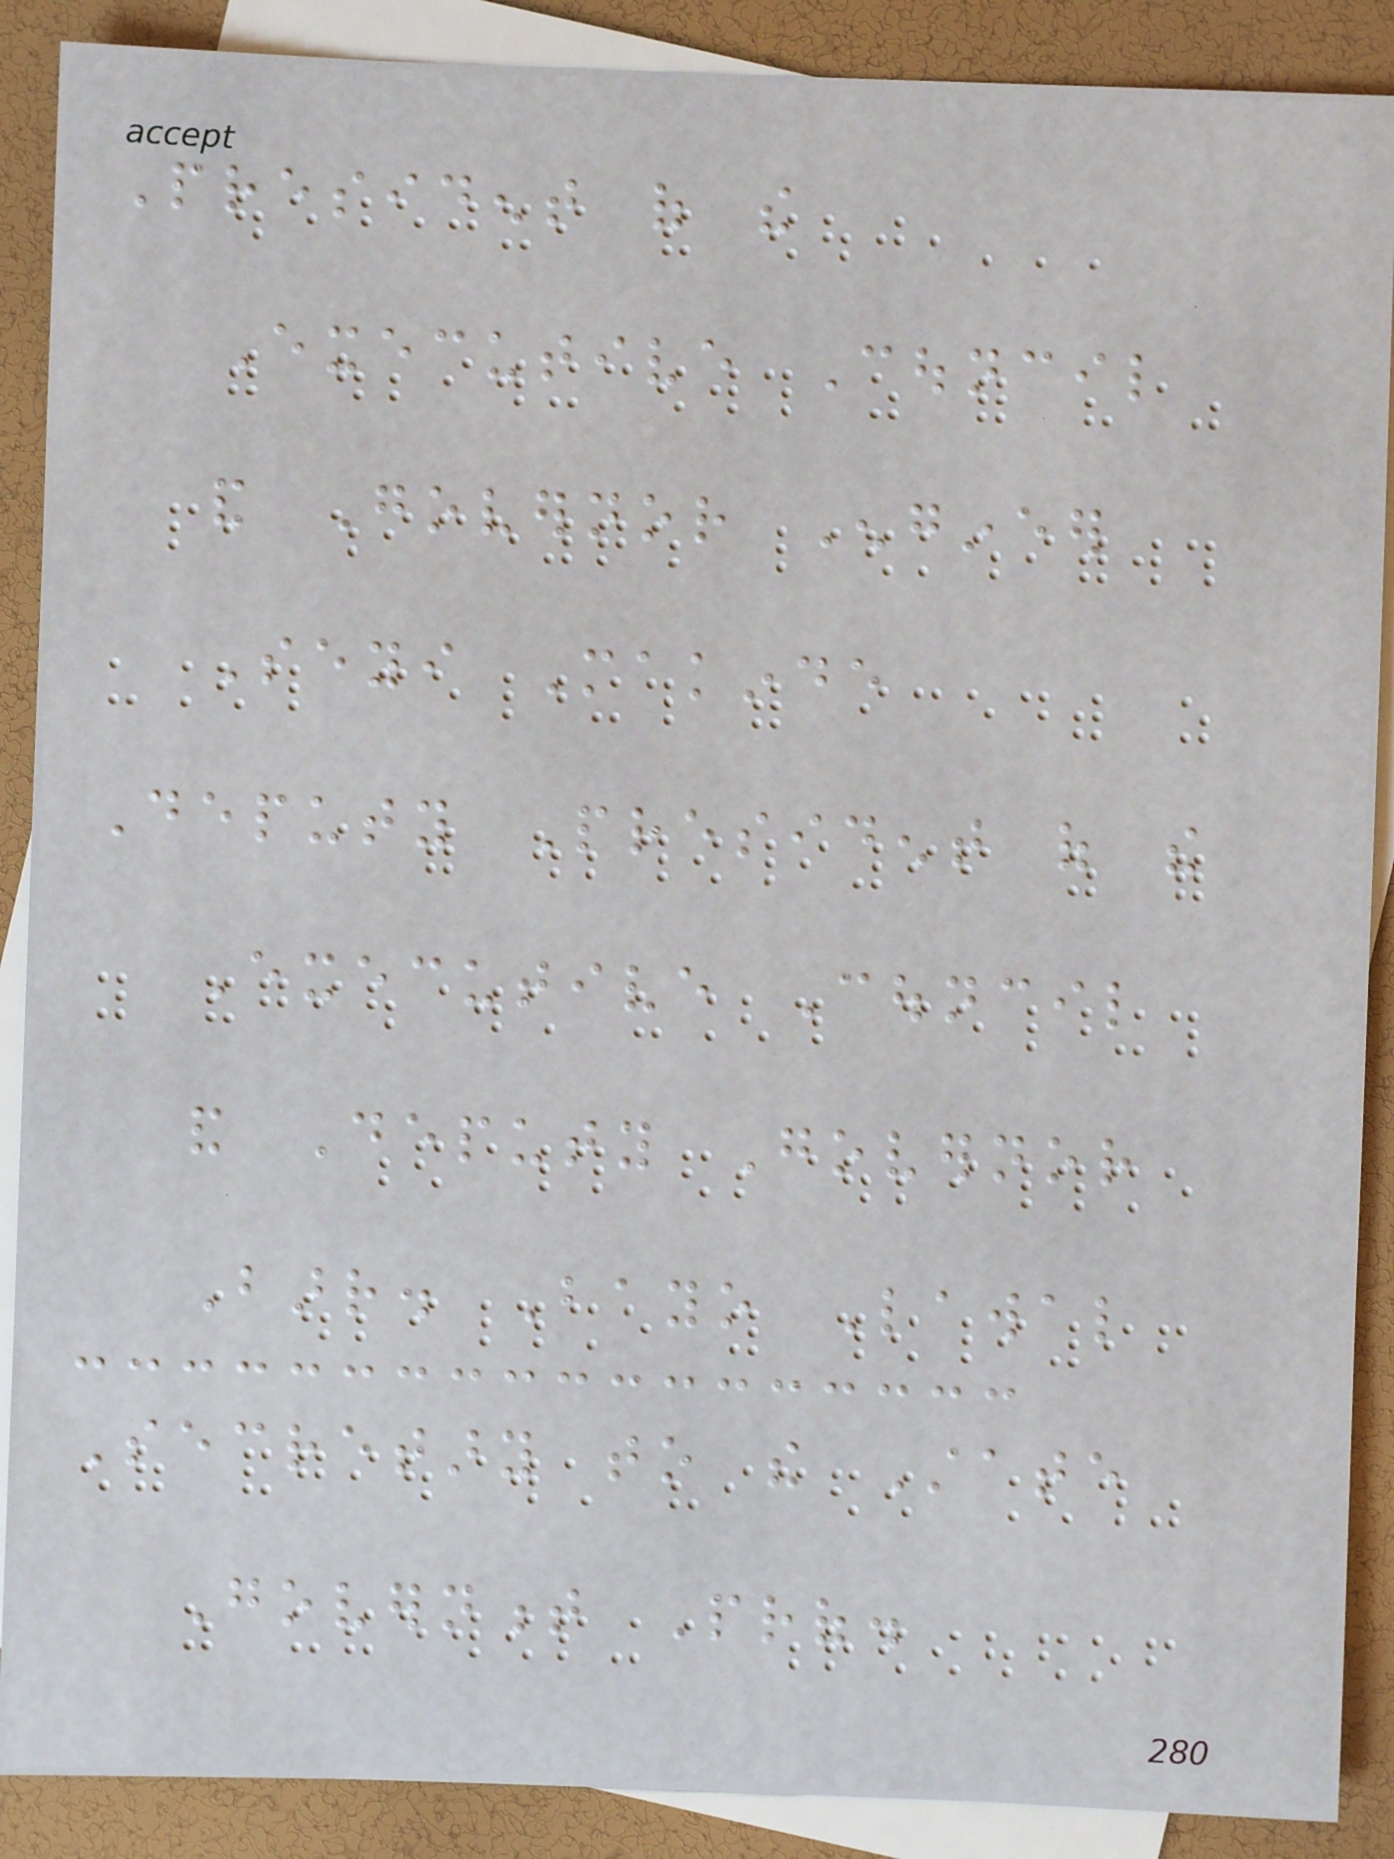President of the
Executive Council
and Governor Engineer
Seyi Makinde
Deputy President of the
Executive Council
and Deputy Governor
Barr. Bayo Lawal
Secretary to the State
Government Prof.
